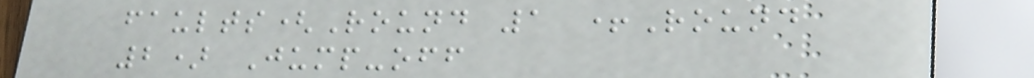faults(Round 1 +Round
2) Jump-off
